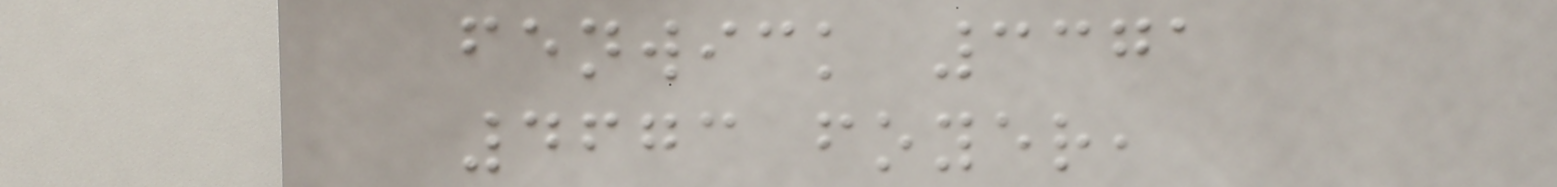fenwick 3371
4673 foyer,
